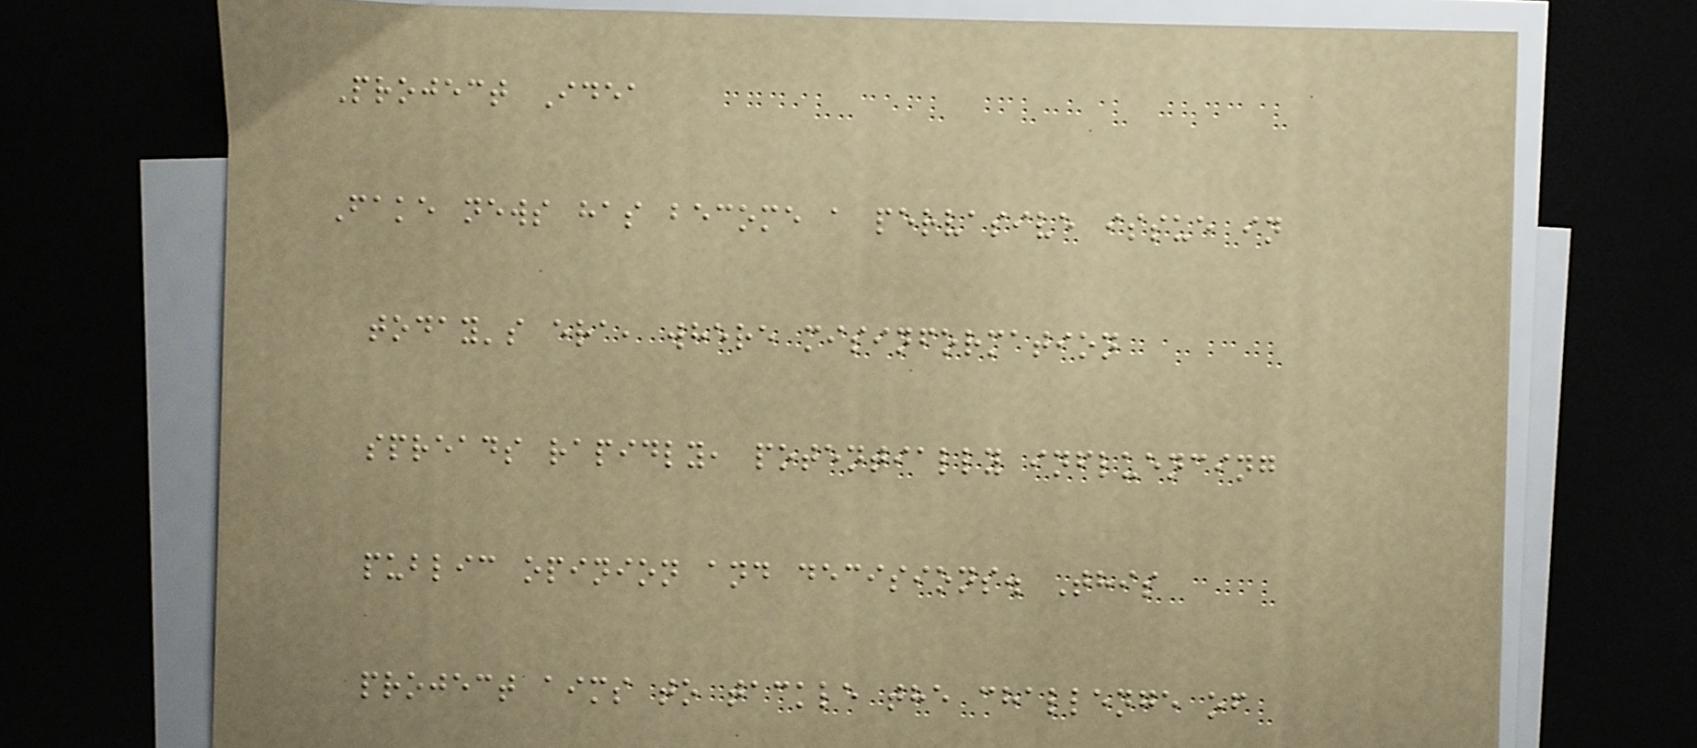Project Idea
Fake news has become a pervasive issue in
today's era, where misinformation
spreads rapidly, potentially influencing
public opinion and decisions. This
project aims to tackle the challenge of
